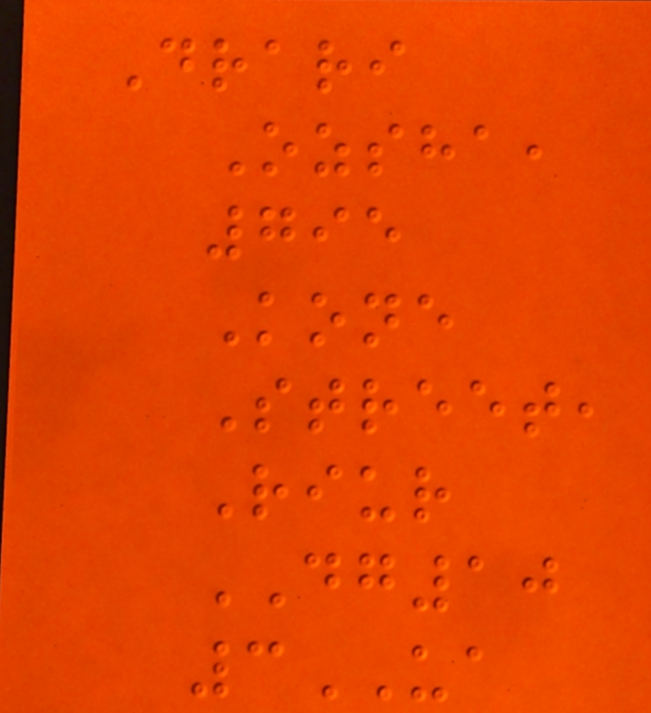Drari
Ozsha,
795
Kone
Street,
Riur
DG10
3UA
